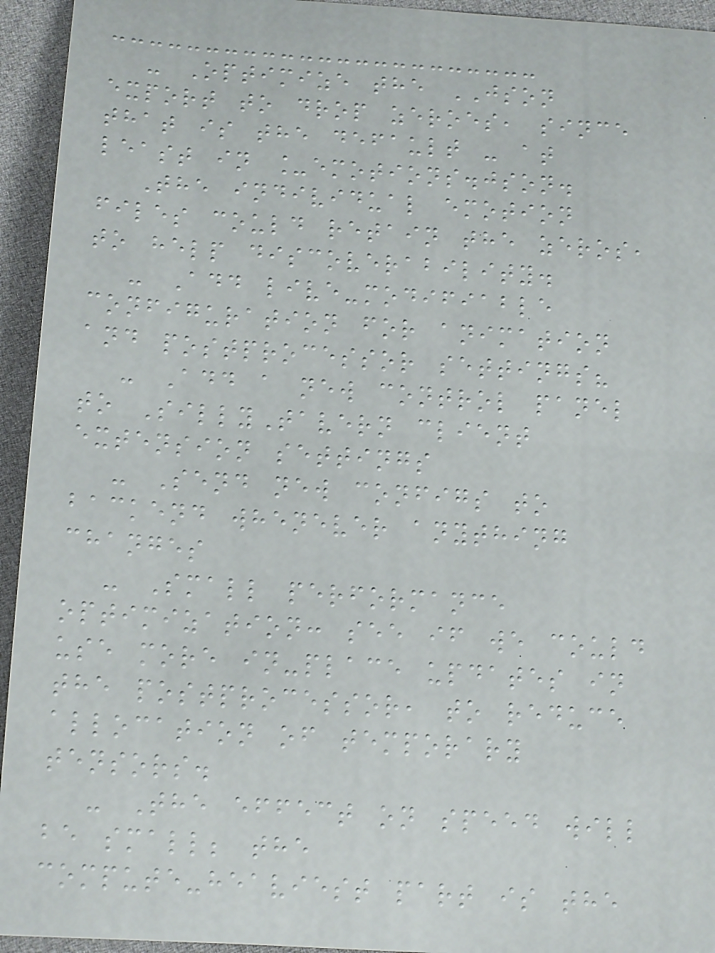- Optimize the JSON
export to drop zeroes, since
that is the default - at
least in _emotions.json.
The individual emotion
files could retain the zeros,
to help discoverability.
- Add live-modifiable
configuration for animation
and postprocessor settings?
- Add a new control panel
to SillyTavern client
extension settings
- Send new configs to
backend whenever anything
changes
- Small performance
optimization: see if we could
use more in-place updates in
the postprocessor, to reduce
allocation of temporary
tensors.
- The effect on speed will
be small; the
compute-heaviest part is the
